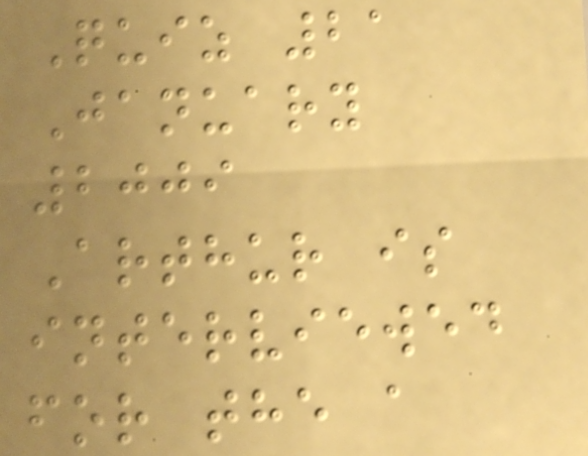Quiz 21
January
2009
Arthur is
interviewed
for the a
